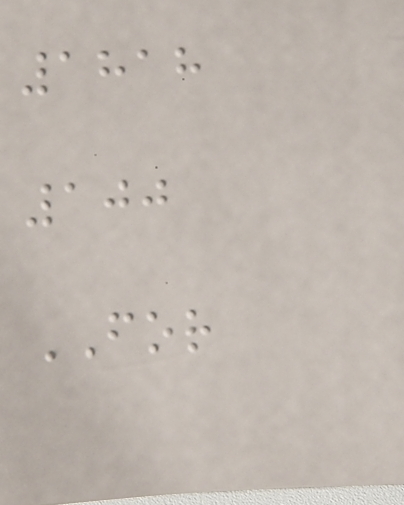1818
100
FOR
